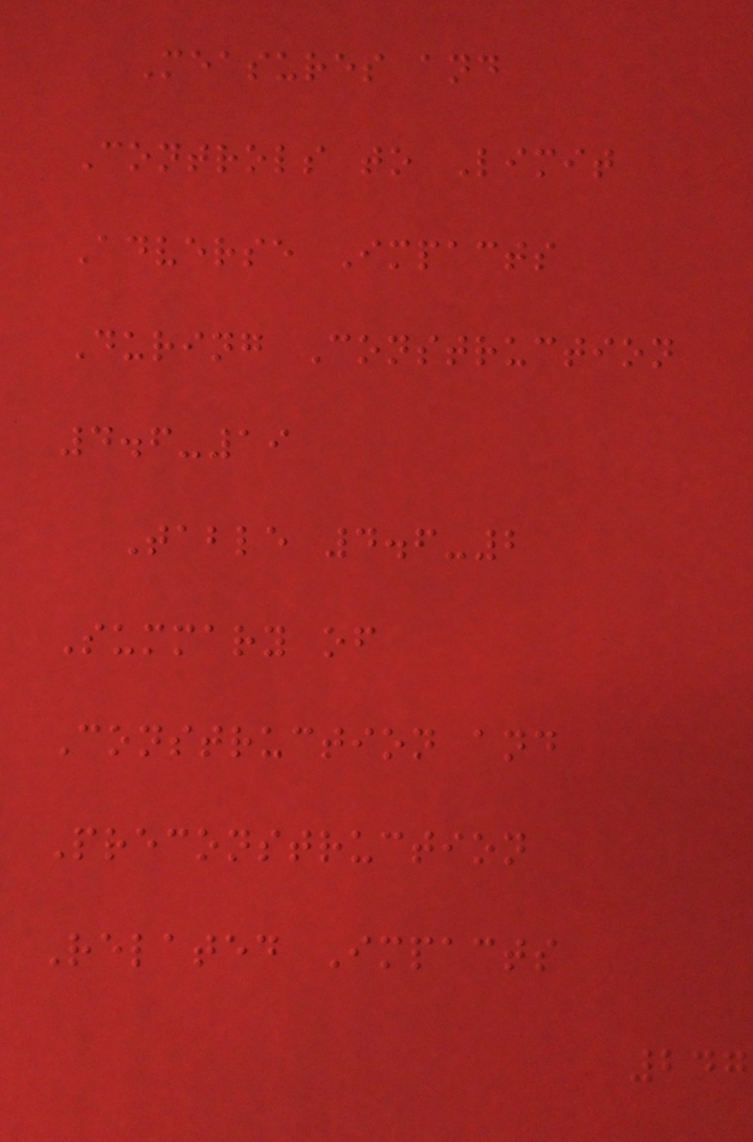Measures and
Controls to Limit
Adverse Impacts
During Construction
4.6-19
Table 4.6-2
Summary of
Construction and
Preconstruction
Related Impacts
247
